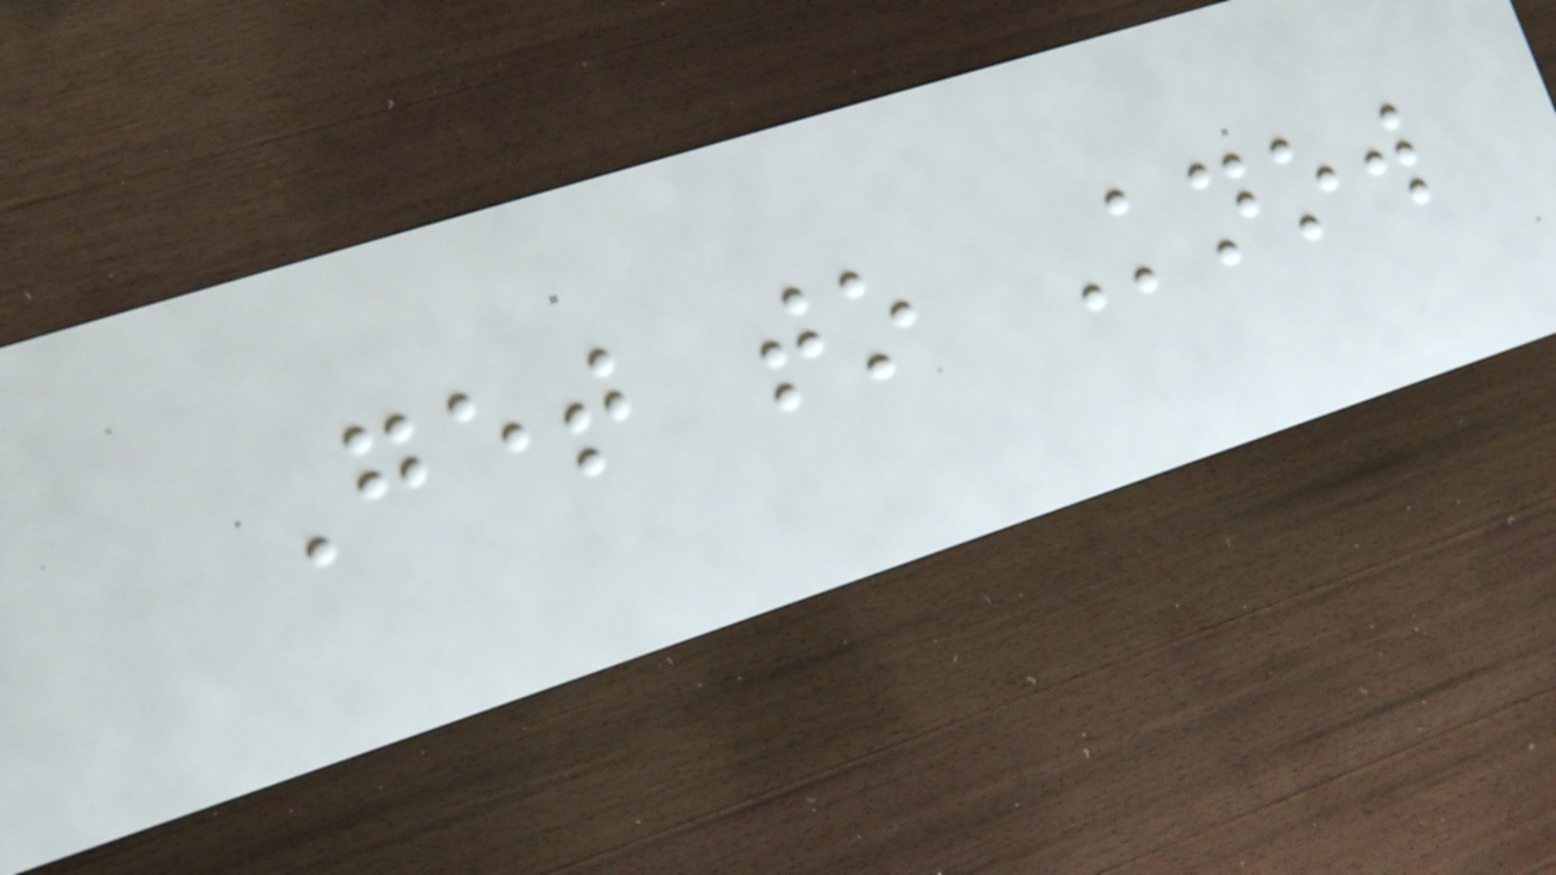Get to Know
